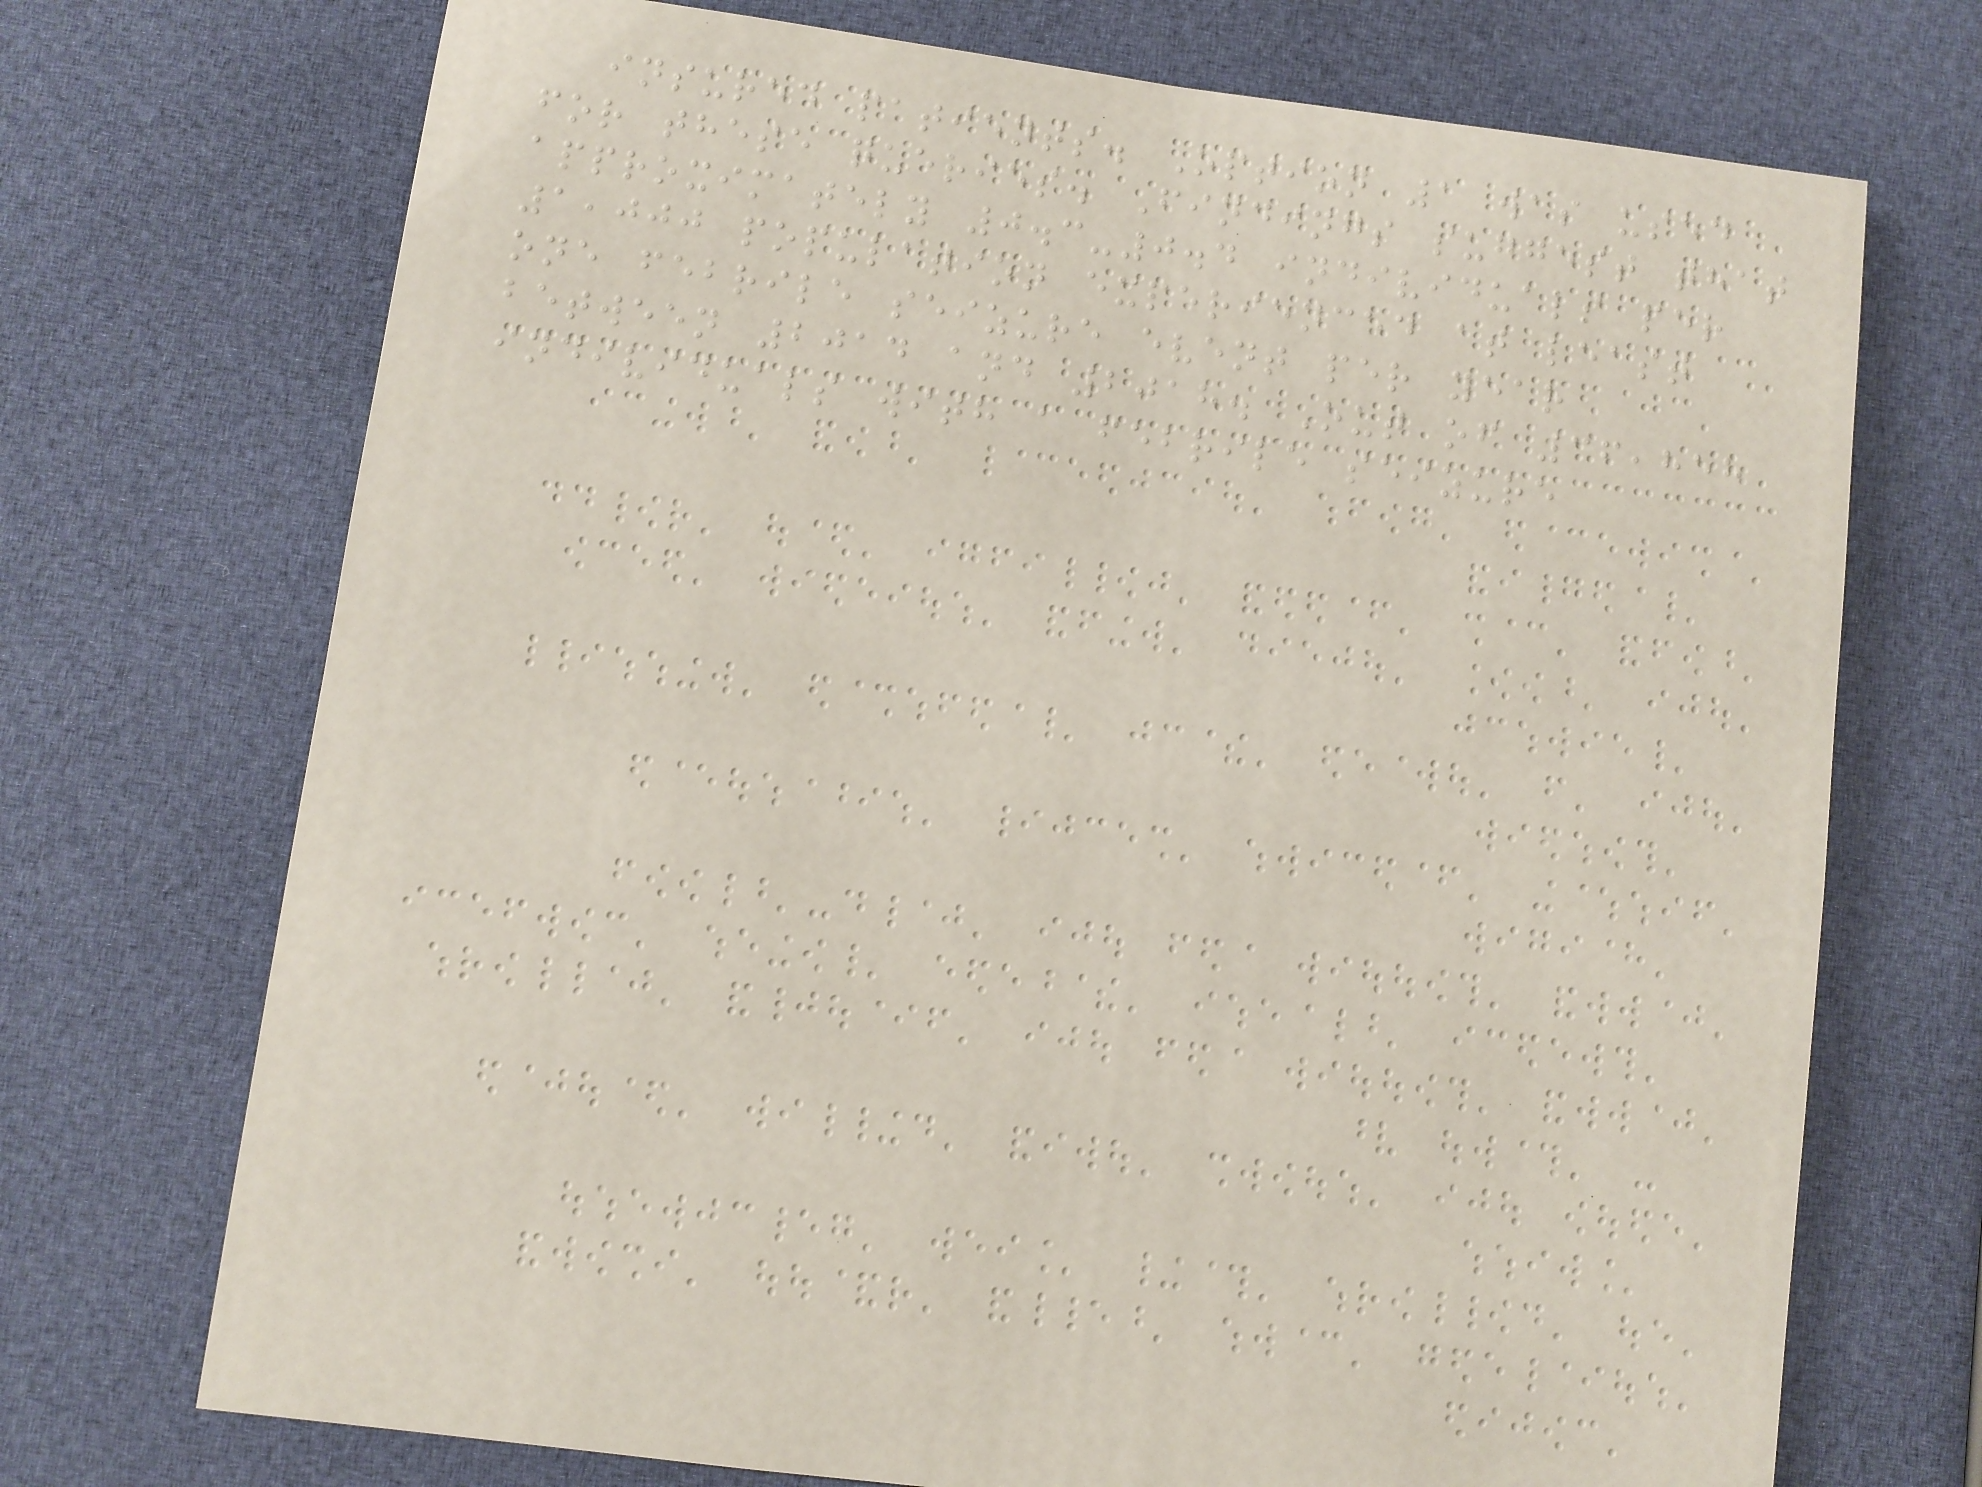insured patients. Option 1 was used
for these queries. Findings suggest that
approximately 0.3-0.4 individuals per
1,000 population experienced at least
one febrile seizure event per year
between 2014 and 2018. Out of 36,858
individuals with a febrile seizure
